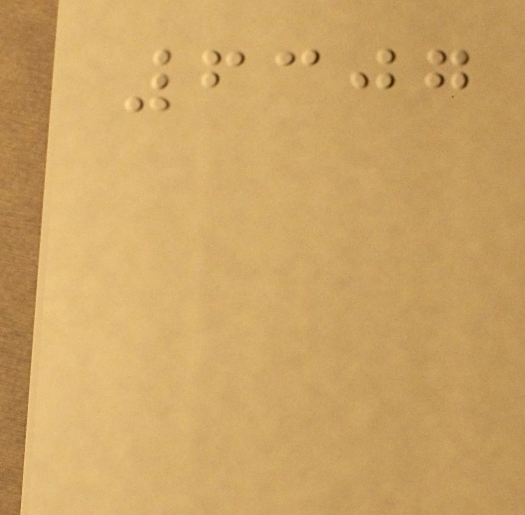6307
